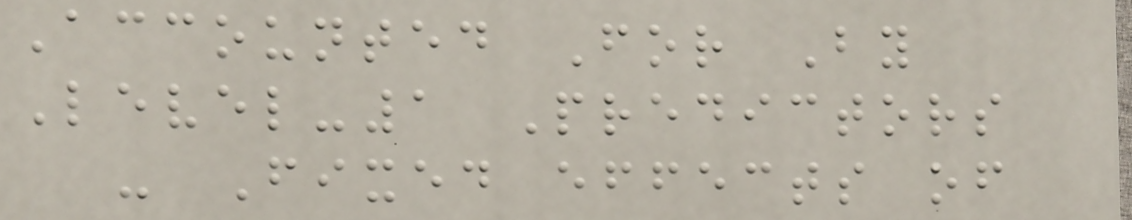Accounted For By
Level-1 Predictors
- Fixed effects of
